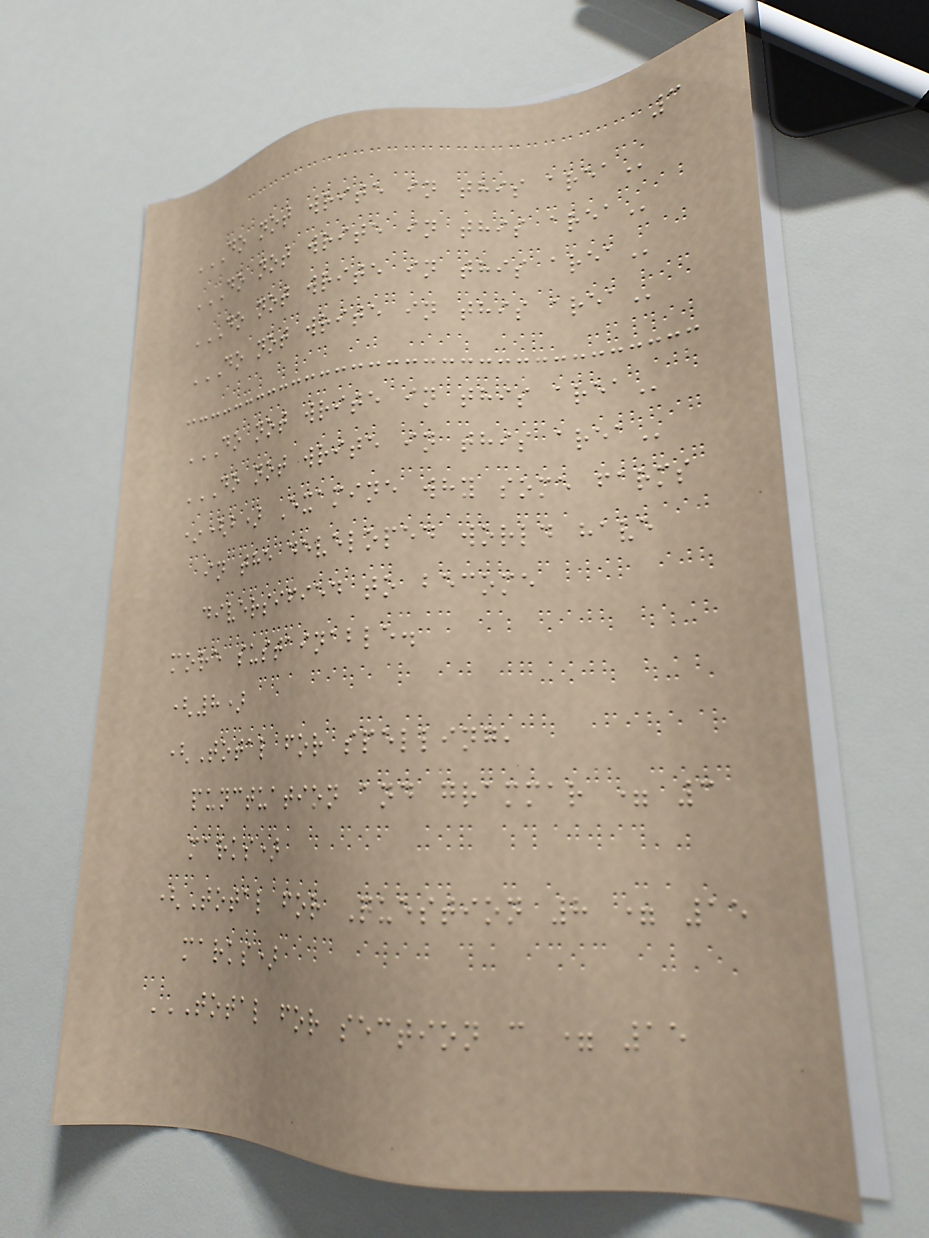3
DO NOT WRITE IN THIS AREA
DO NOT WRITE IN THIS AREA
DO NOT WRITE IN THIS AREA
DO NOT WRITE IN THIS AREA
DO NOT WRITE IN THIS AREA
DO NOT WRITE IN THIS AREA
*(b) Examine why some farms
in the developed world have
diversified to become
more sustainable.
(8)
(Total for spelling,
punctuation and grammar = 3
marks)
(Total for Question 8 = 15
marks)
TOTAL FOR SECTION C = 15
